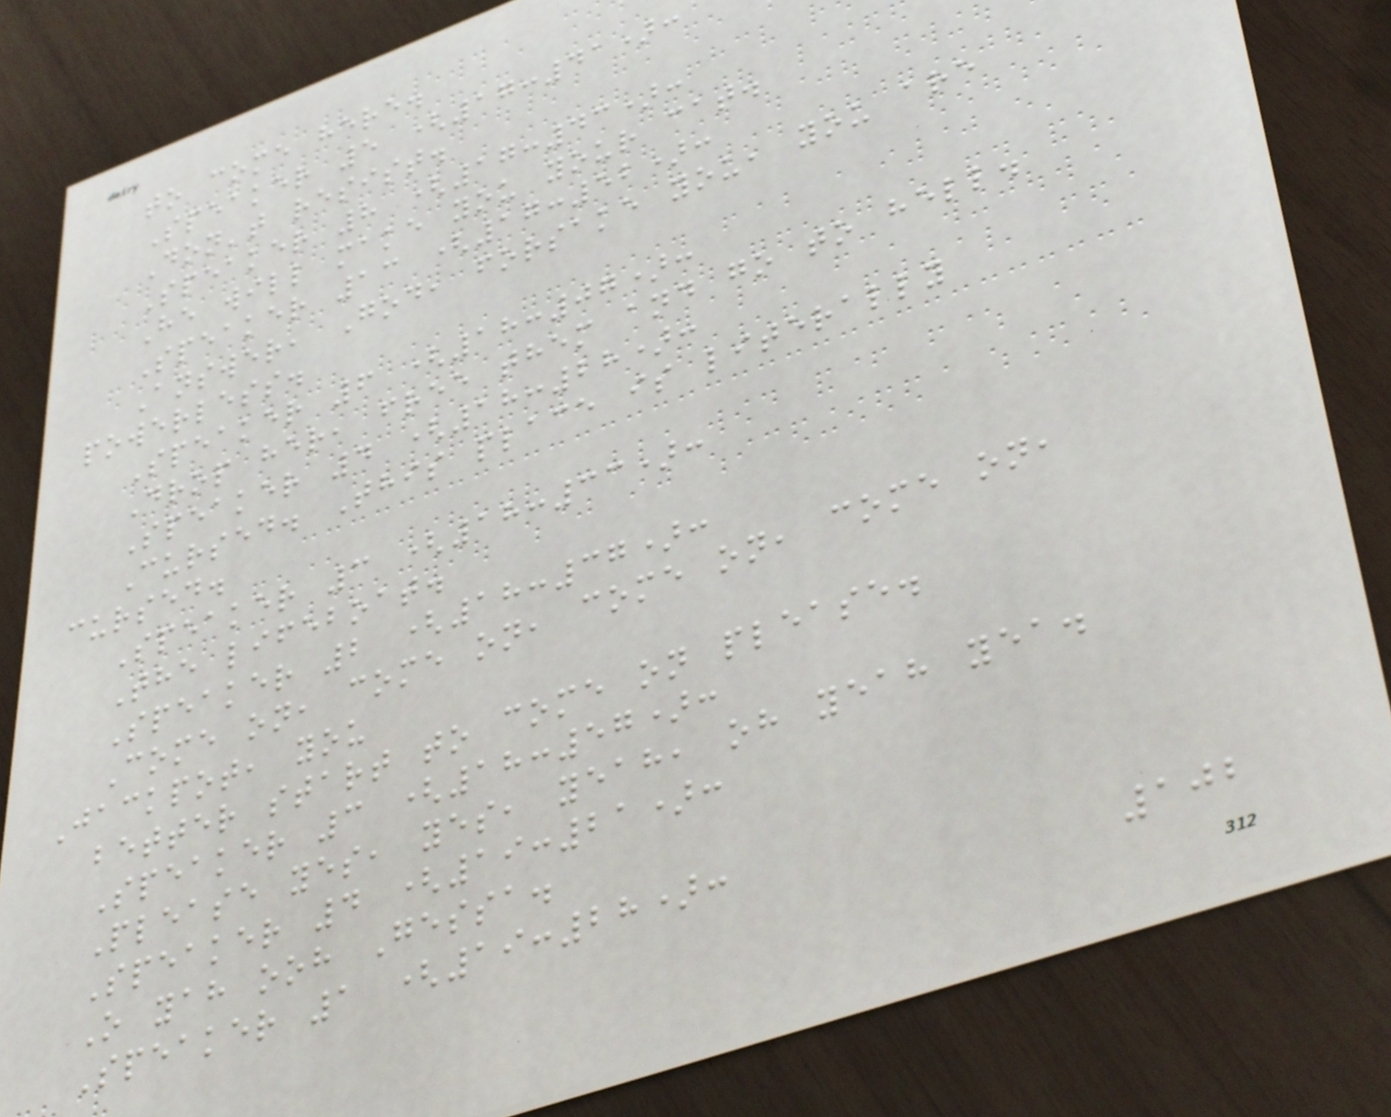to come here.
Speaker 5 (17:41):
Don't resist.
Speaker 8 (17:43):
He will make you your cat.
Speaker 13 (17:52):
Answer, God, forsake you, you are
powerless.
Speaker 6 (18:07):
Drop her, free them and go to hell.
Speaker 4 (18:28):
Cursed. This place is literally
cursed.
Speaker 3 (18:33):
The lifeboat.
Speaker 2 (18:37):
Come on, come on, come on, come on,
Jackpot, you
better start to come on please.
Speaker 3 (18:57):
Please yes, yes, yeah, oh yeah yea.
Speaker 4 (19:21):
O yah ooh Gessa.
Speaker 1 (19:28):
102
